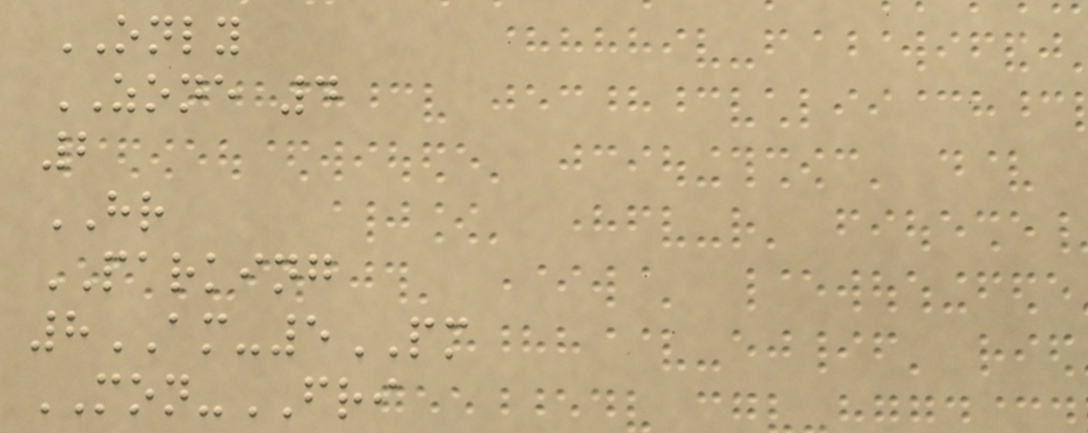ONLY
ZONE 4
2
HR
PARKING
8AM-5PM
MON-FRI
